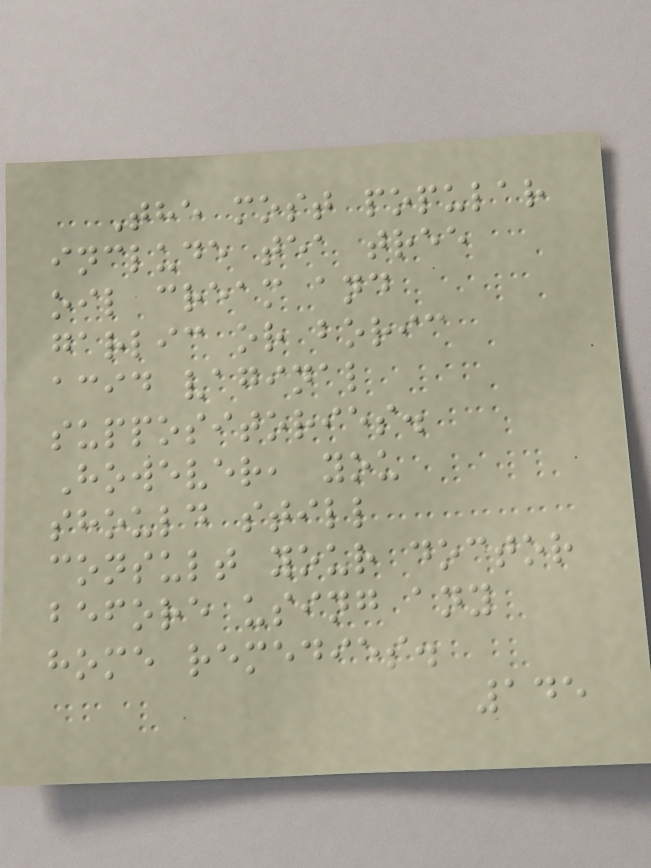The most popular
include tea tree
oil cream and
garlic or boric
acid vaginal
suppositories.
However, you
should still
consult your doctor
before using any
home remedies.
145
